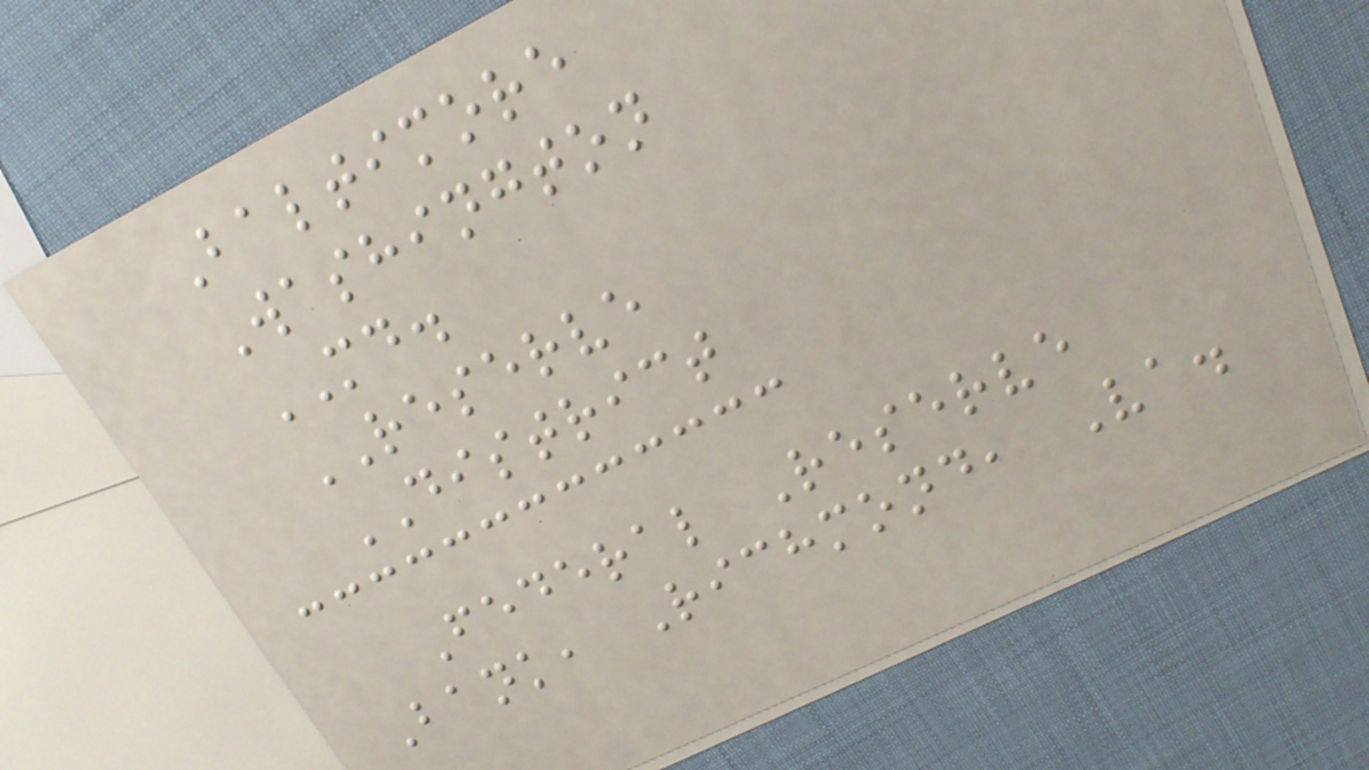Baltimore
Washington
MD.
RESERVE
DISTRICT
Federal Reserve
Bank, Richmond, Va.
